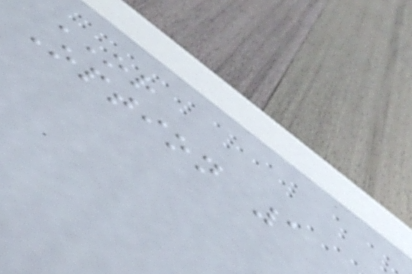OR
Option 1
